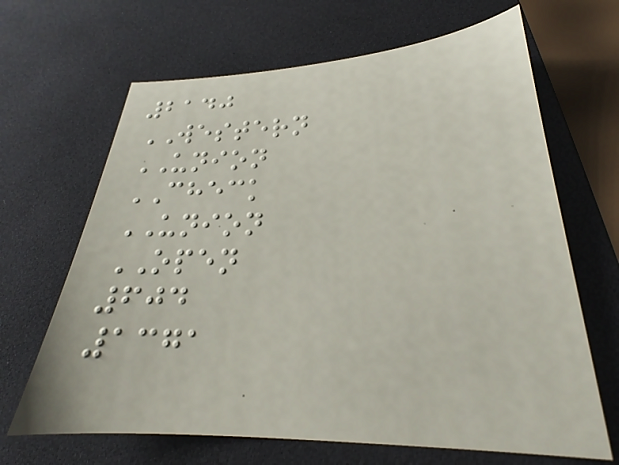2140
WESTERN
UNION
CHECK
UNION
OPEN
604
1371
